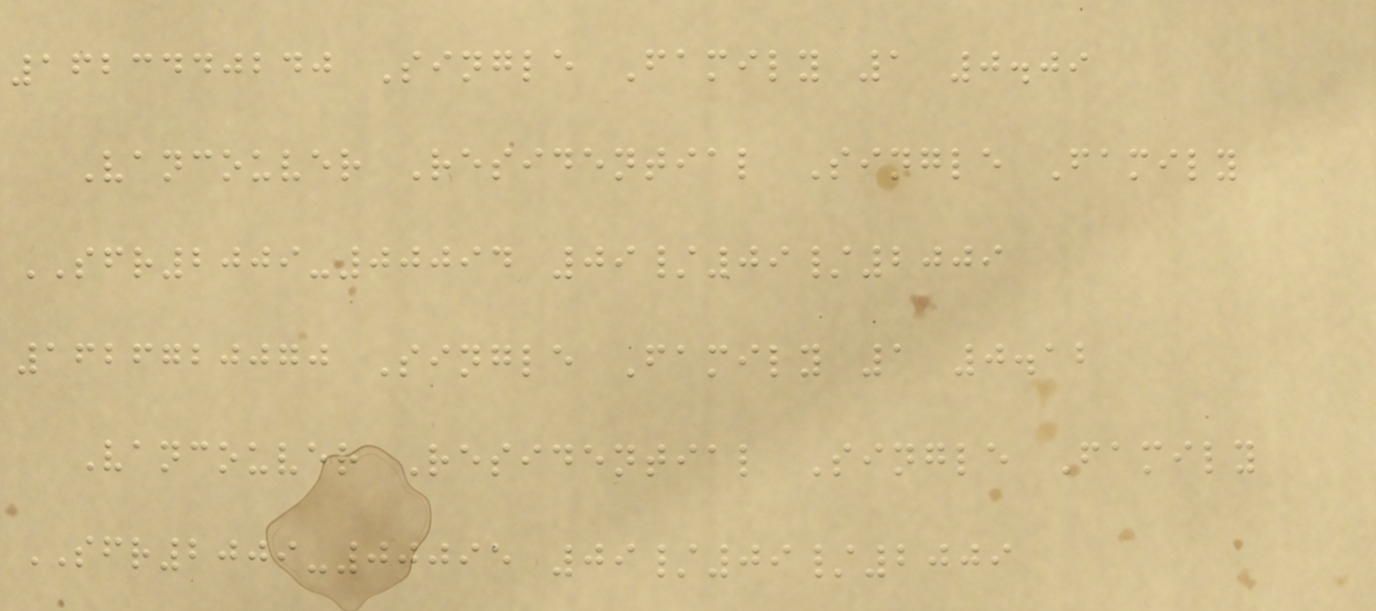1623440240 Single Family 1 0.09
Vancouver Residential Single Family
SFR2009-00094 09/09/2009
1626720070 Single Family 1 0.12
Vancouver Residential Single Family
SFR2009-00095 09/09/2009
